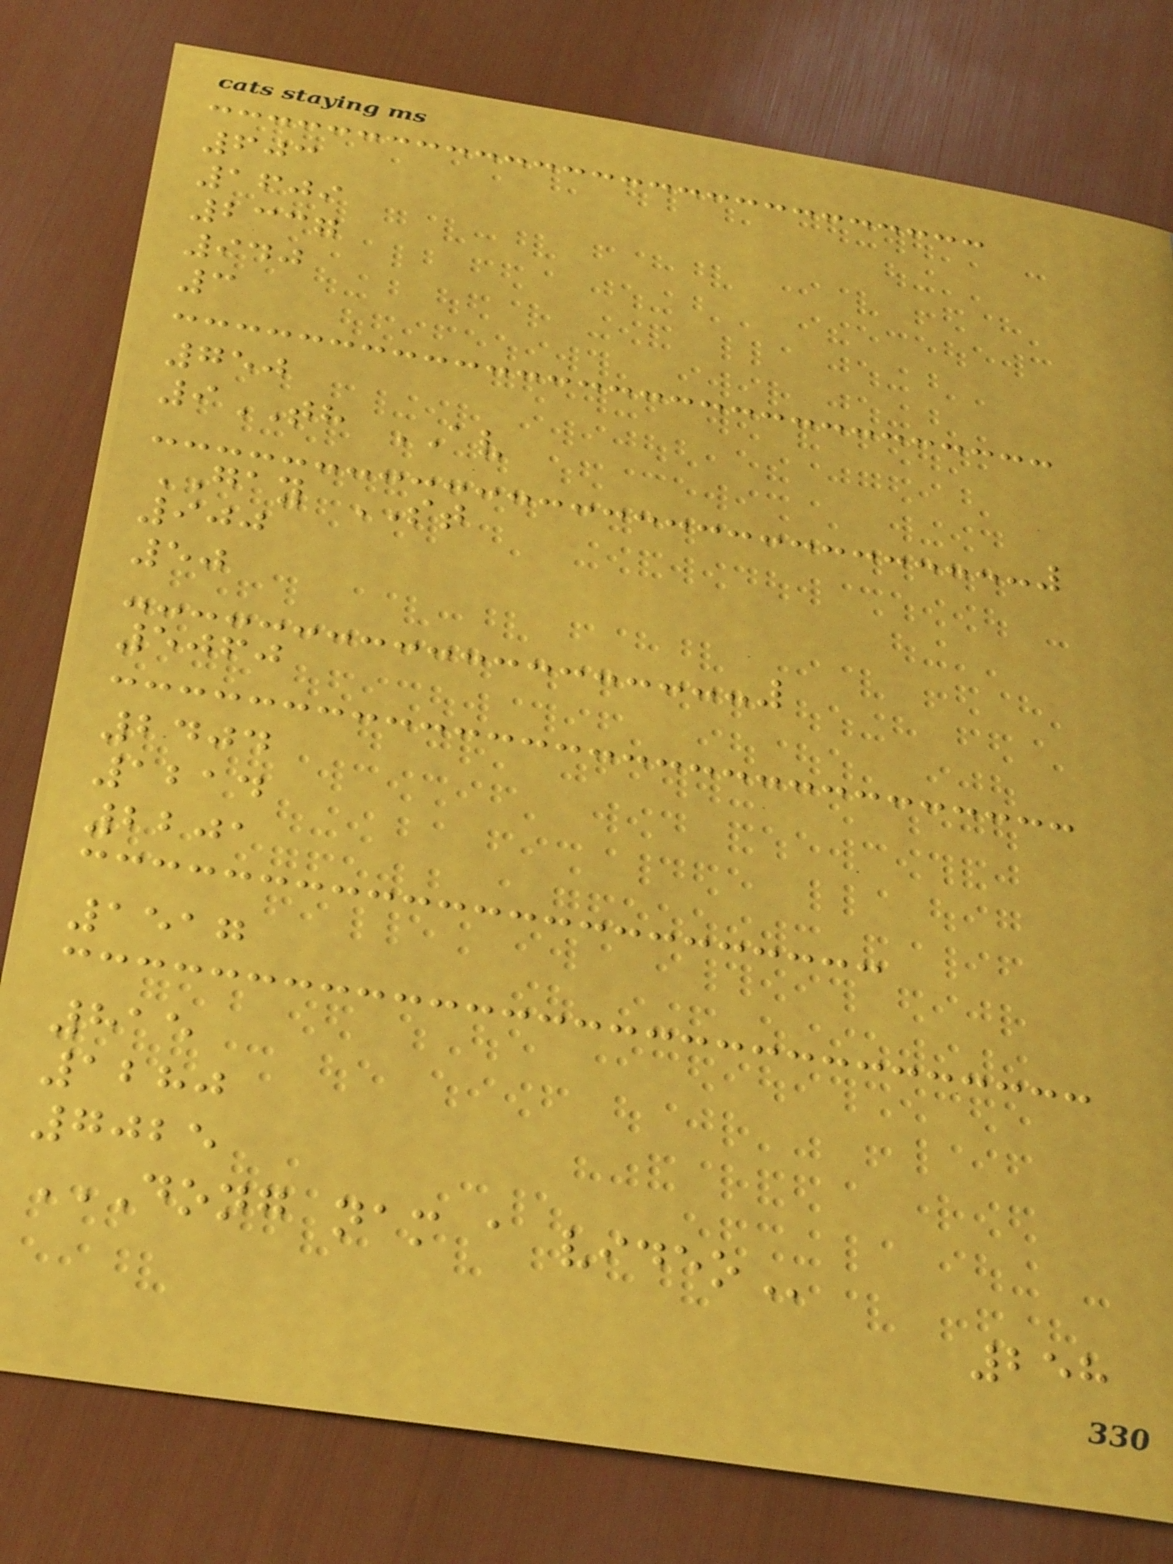603
1609
2337
940
3
750
9TH AV
GAY ST
900
50
5060
2404
1214
2201
1517
815
1280
7025
DONG NAM A VIDEO
258
